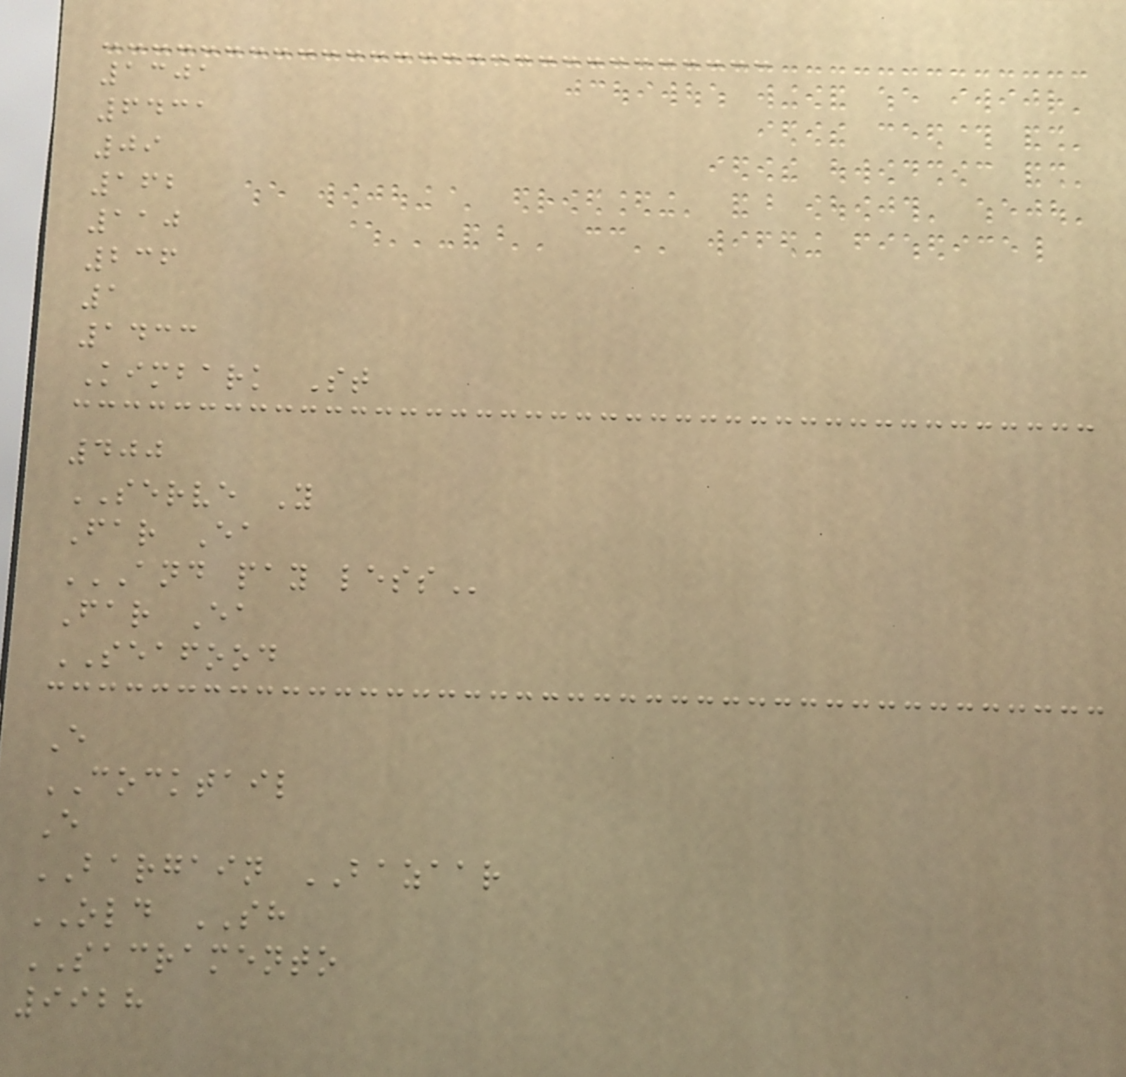1301
6431
09
162
110
236
1
1433
Kimbark St
400
SERVE Y
Far Ea
AND PAY LESS
Far Ea
SEAFOOD
E
COCKTAIL
E
BARGAIN BAZAAR
OLD SH
SACRAMENTO
9928
